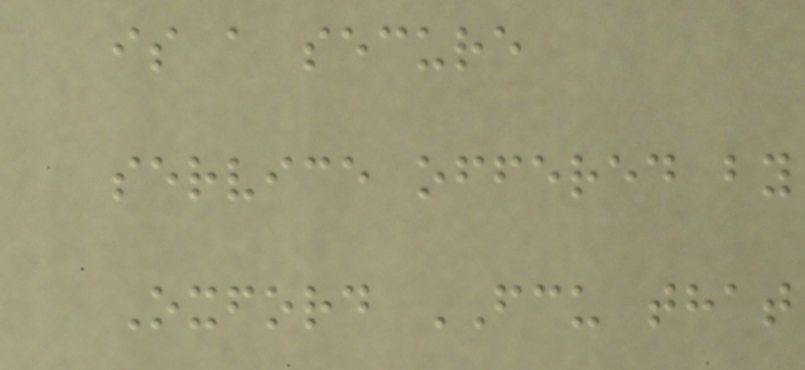is a secure
service offered by
Oxford FCU that
